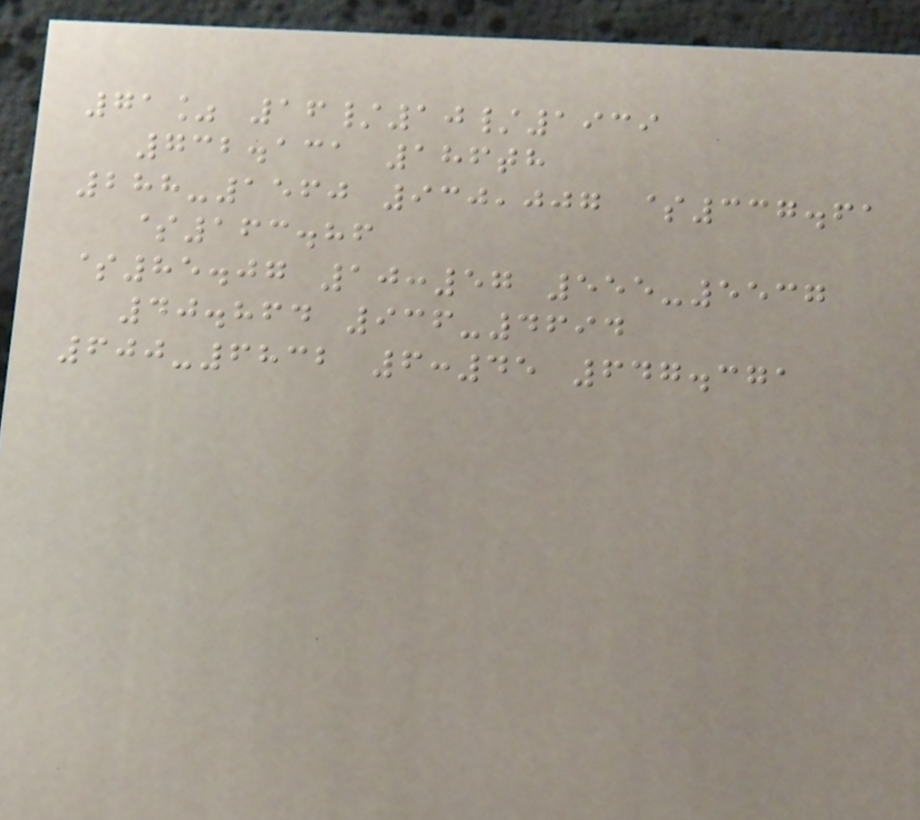71% 16/10/1939
732.131 186th
288-1560 930,007 $337.61
$163.86
$85.07 10:57 555-5537
40.864 936-4694
600-6832 6:45 647.371
